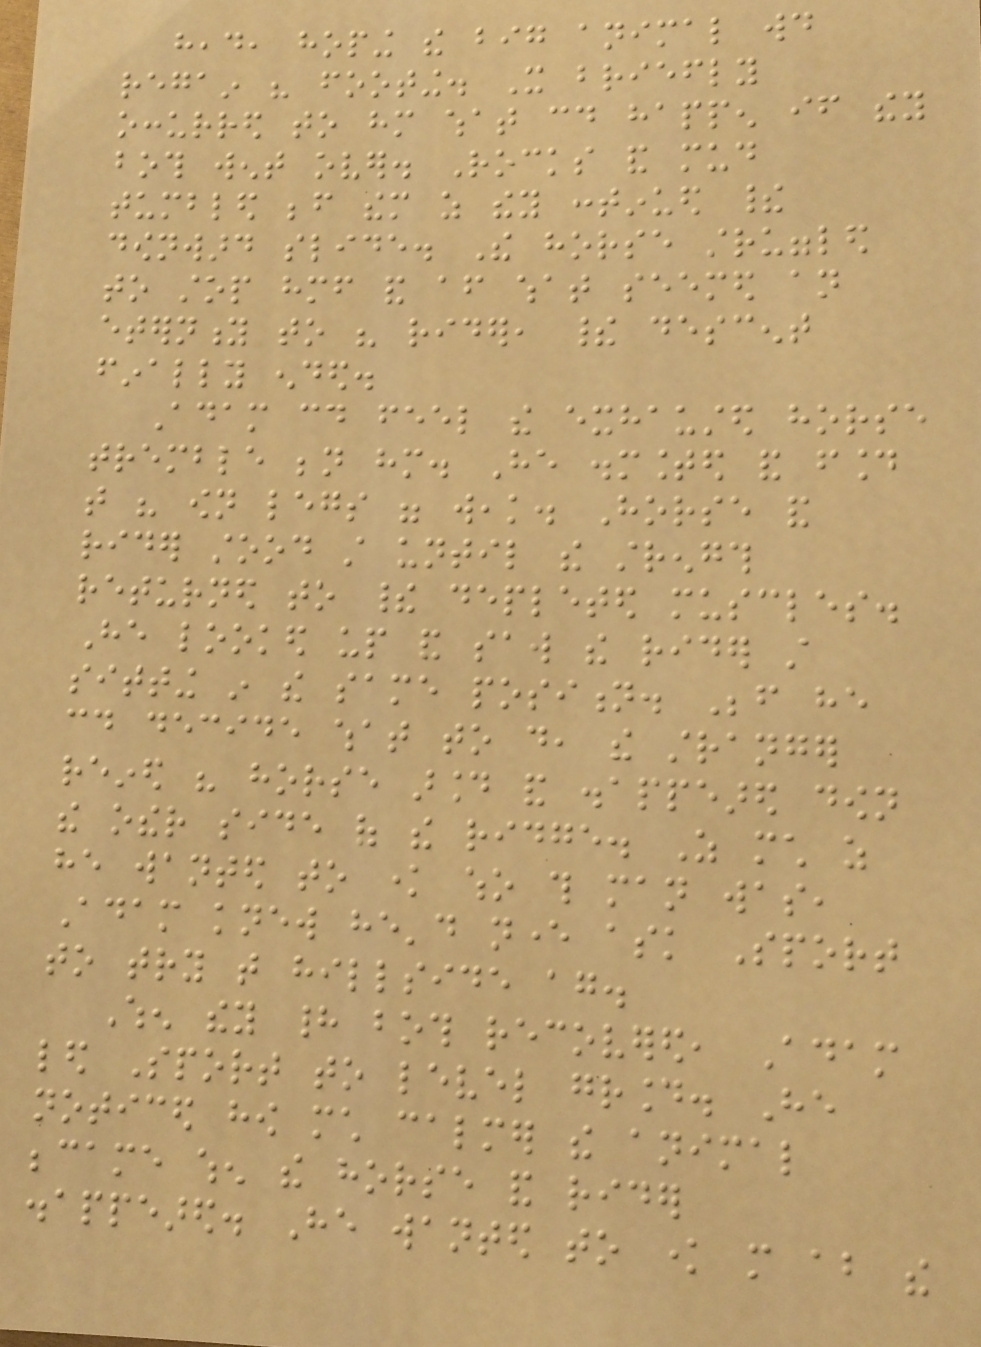head, hoping the big animal would
regain his footing. It briefly
occurred to him what could happen if they
both went over. Rocks and mud
tumbled before them as they continued their
downward slide. The horse struggled
to stop himself and after what seemed an
eternity to his rider, their descent
finally ended.
Adam could feel the exhausted horse
tremble beneath him. He dismounted and found
that his own legs were weak. Horse and
rider stood still until the strength
returned to their depleted muscles.
He looked up and saw the rider still
sitting in the same position. Before he
could decide what to do, the stranger
reined his horse around and disappeared down
the other side of the ridge. As much as
he wanted to know who this man was,
Adam knew he'd never ask Sport
to try that hillside again.
When they had both recovered, Adam
led Sport to level ground. He
noticed how much calmer the animal
became when the horse and rider
disappeared. He wanted to know more about the
